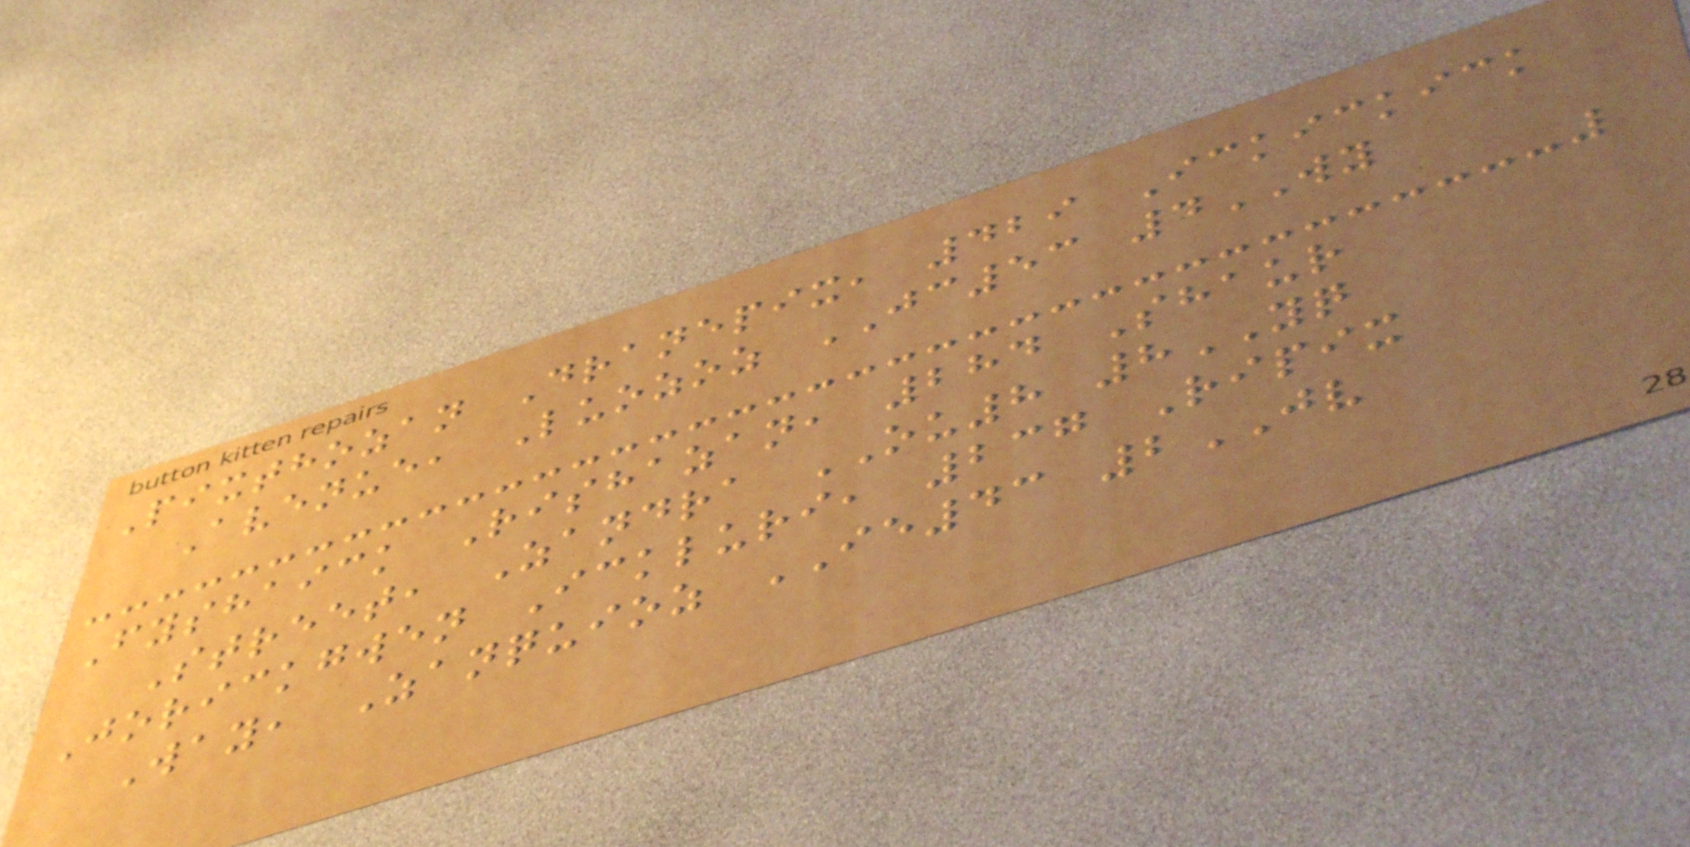Pixthozan Dranepix, 429 Ickickick
Avenue, Luozoz JC53 4WY
Fyshaick Rishazan, 284 Shaur
Street, Zandra OU8 8YQ
Jorickgwen Ickluri, 237 Ripix
Way, Zanquioz IE43 2JV
